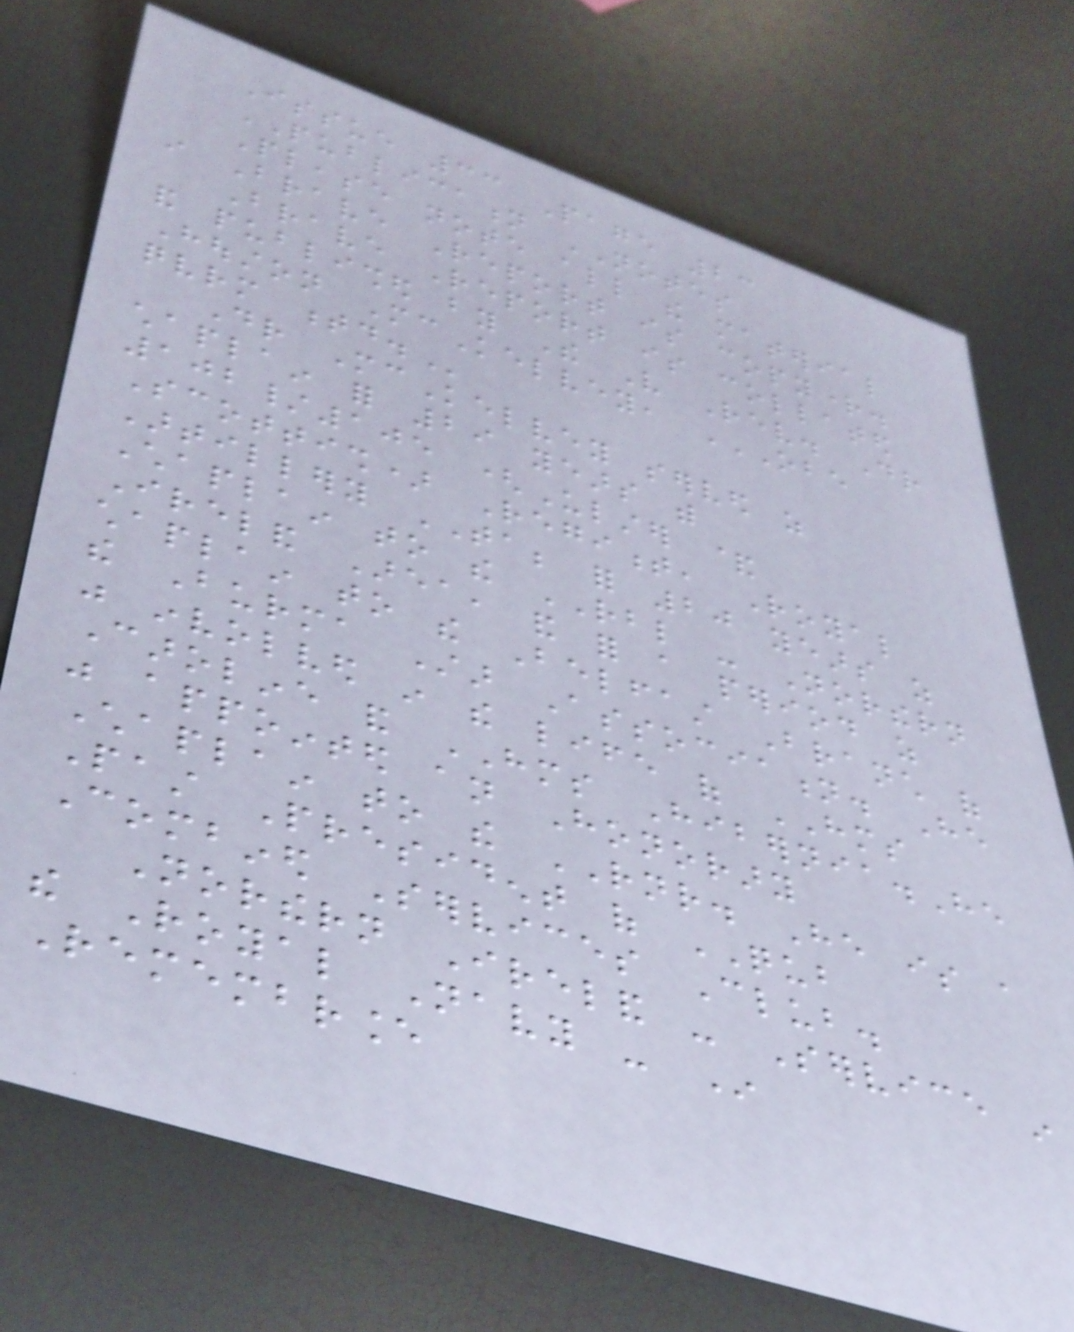Issue 33 Page 23
PUBLICATION NOTES
Please note all the material
in Brave Report is copyright.
Brave Report is collated
and published by The Very Rev. Dr
Houston McKelvey, OBE
QVRM TD.
Dr McKelvey served as
chaplain for 29 years with
102/105 (Ulster &
Scottish) Regiment, Royal
Artillery TA; for 20 years as
Chaplain to the RBL - Northern
Ireland Area, and for a period as
chaplain to the Belfast Branch of
the Burma Star Association. He
was involved in the life of HMS
Caroline and HMS Hibernia.He
was appointed an Honorary
Chaplain to the RNR. He is a
Past President of QUB
Combined Services Club.
Northern Ireland - Service in
the Royal Navy - In
Remembrance
